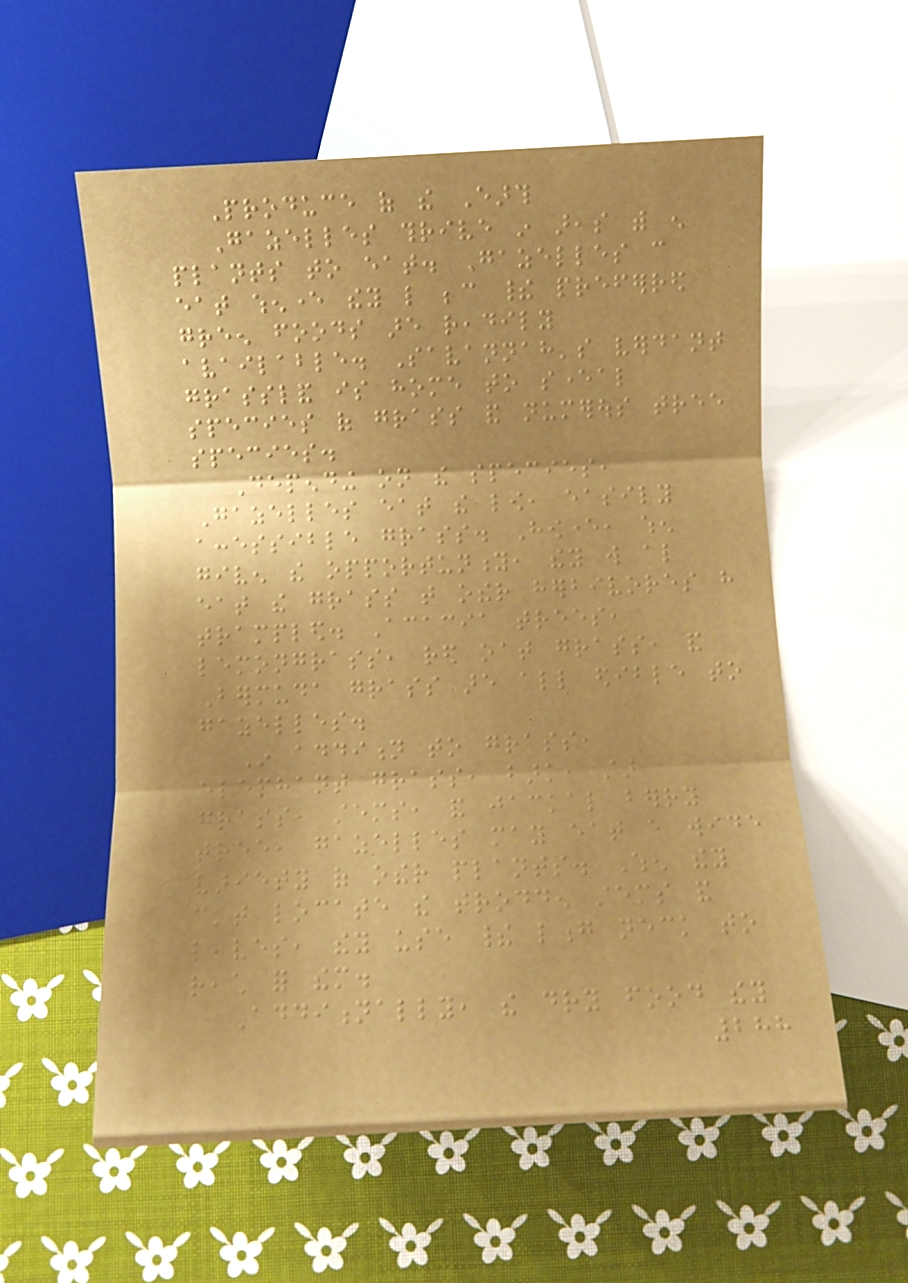Produce of the Earth
Gazelles thrive in areas with enough
plants to eat. Gazelles can
eat whenever they like because their preferred
green foods are readily
available. Savannah's verdant
grassland is home to several
species of grass and numerous tree
species.
Depending on the species,
Gazelles eat the low, easily
accessible grass. However, when
given the opportunity, they will also
eat the grass that other herbivores have
trampled. Acacia trees,
lemongrass, red oat grass, and
Bermuda grass are all edible to
gazelles.
In addition to grass,
elephant grass, bark, star
grass, stems, and jackal berry
tree, gazelles may eat a wide
variety of other plants. When they
can't locate the trodden stems and
leaves, they use their long neck to
reach for them.
Additionally, the dry food they
288
